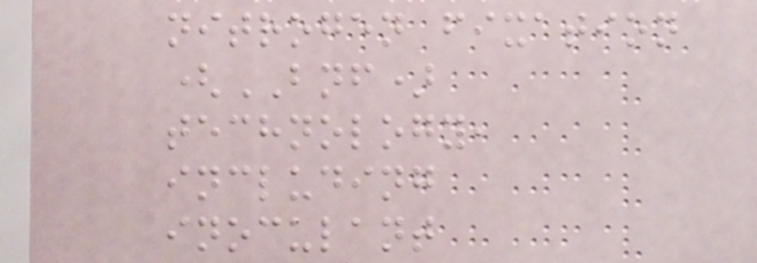nitrogen fixation
(BNF)
technology,
including
inoculant
